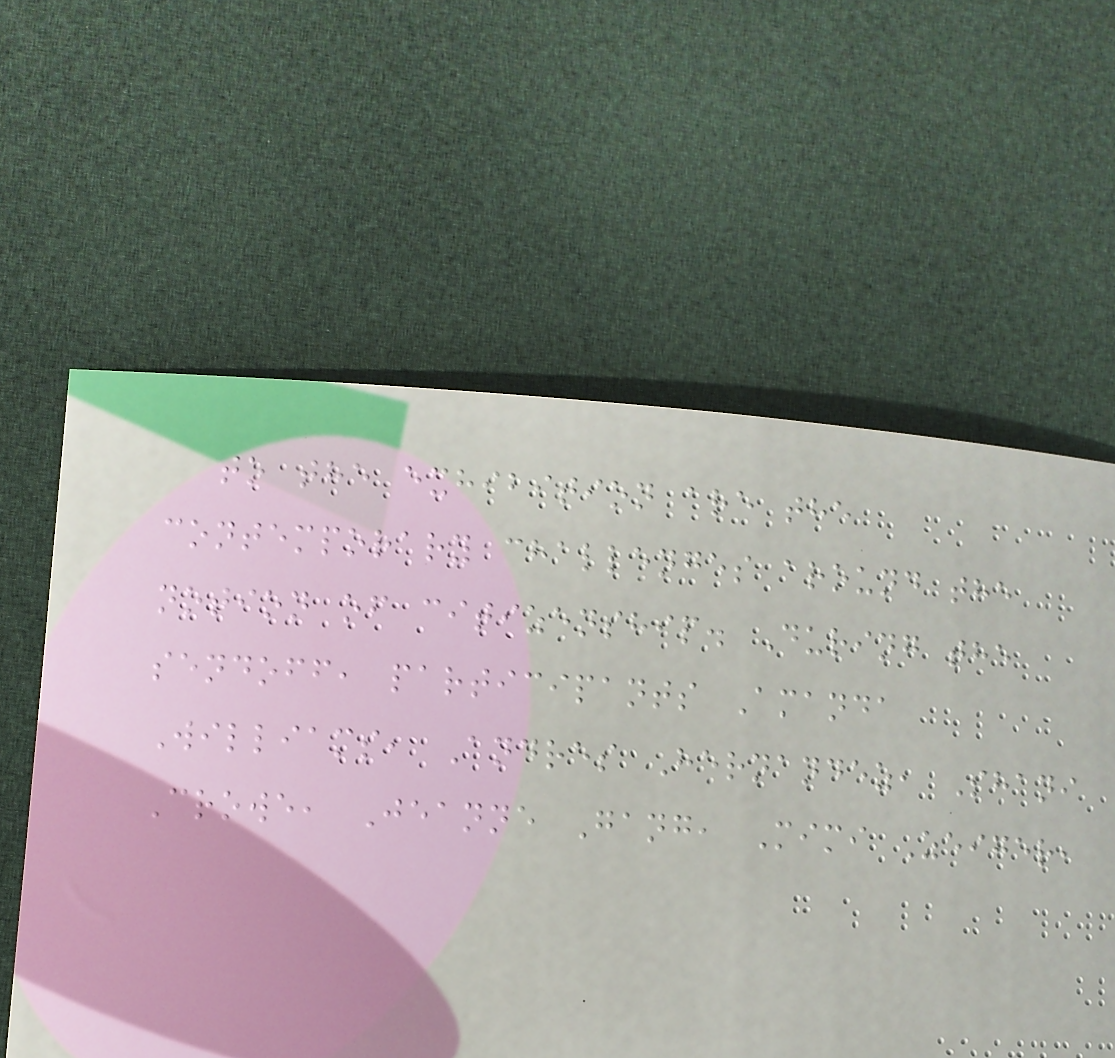to the exhibition are the
contemporary challenges around the
notion of citizenship. During the
sendoff, participants Amanda
Williams, Andres Hernandez, Shani
Crowe, Jeanne Gang, Mimi Zeiger,
